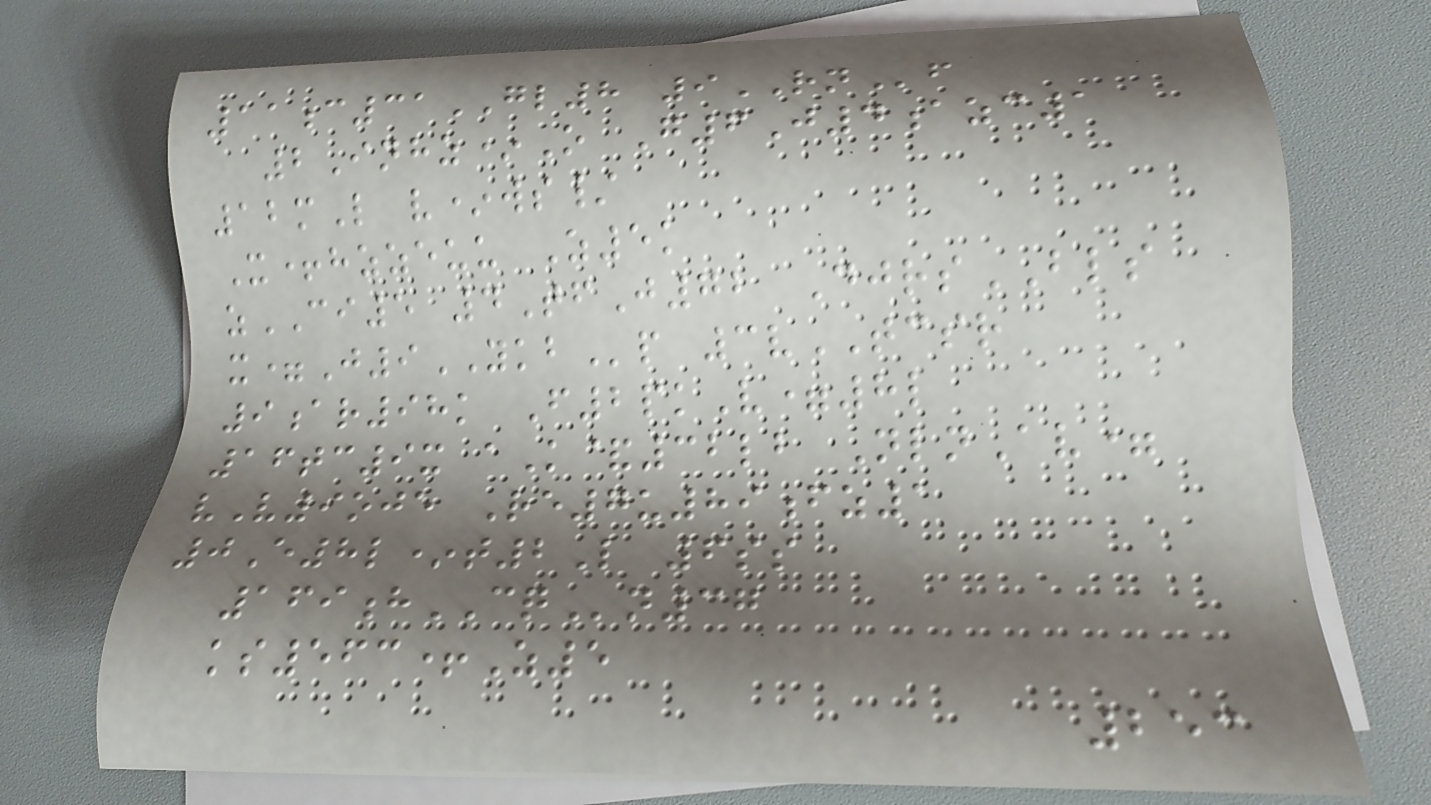11c31GL8 9RNf
2Inhz*O G6J4azc1
12mL v*ws/
X+hzzeuu Z5k
zCI5 4TfJ72 DjrsBLS
x=J9YKBp 3vTCSR
9ar98k F2pkV=8l
16tc9x aK&32lb NlnAv=
vV9oje Re7u89fz1
0E8l*t2L 6ss
169hCQn37
ks563+Z5
253
